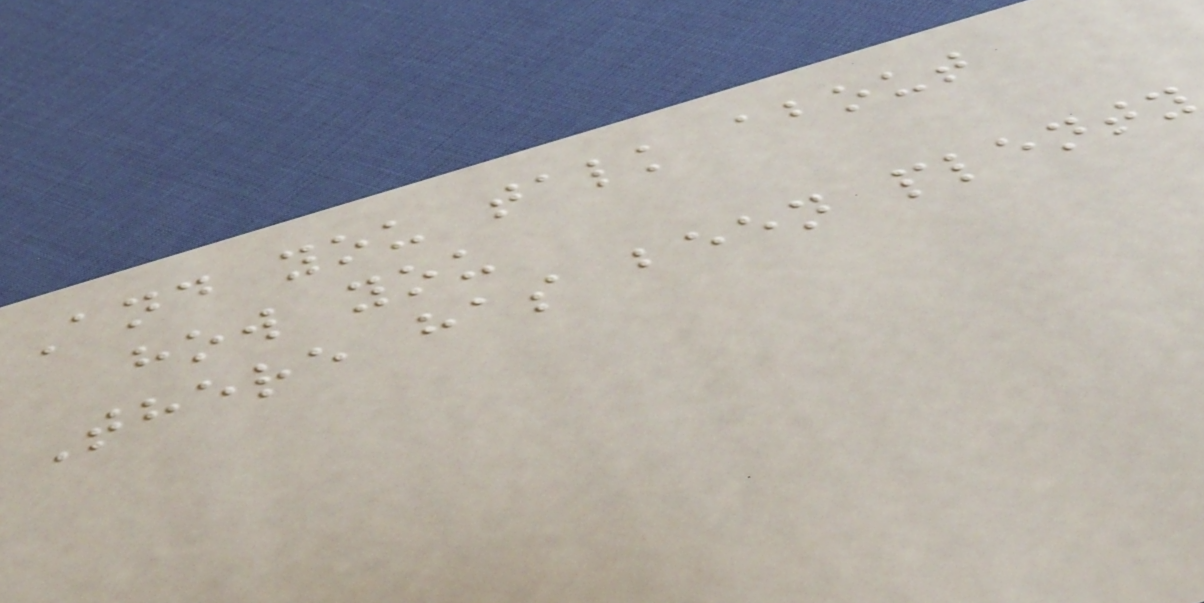And you talk about
how you
There has been plenty
